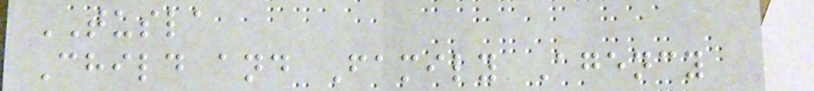TUSLA
Child and Family Agency
